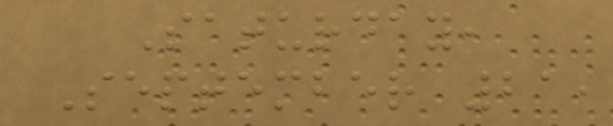Saturday,
September 21,
